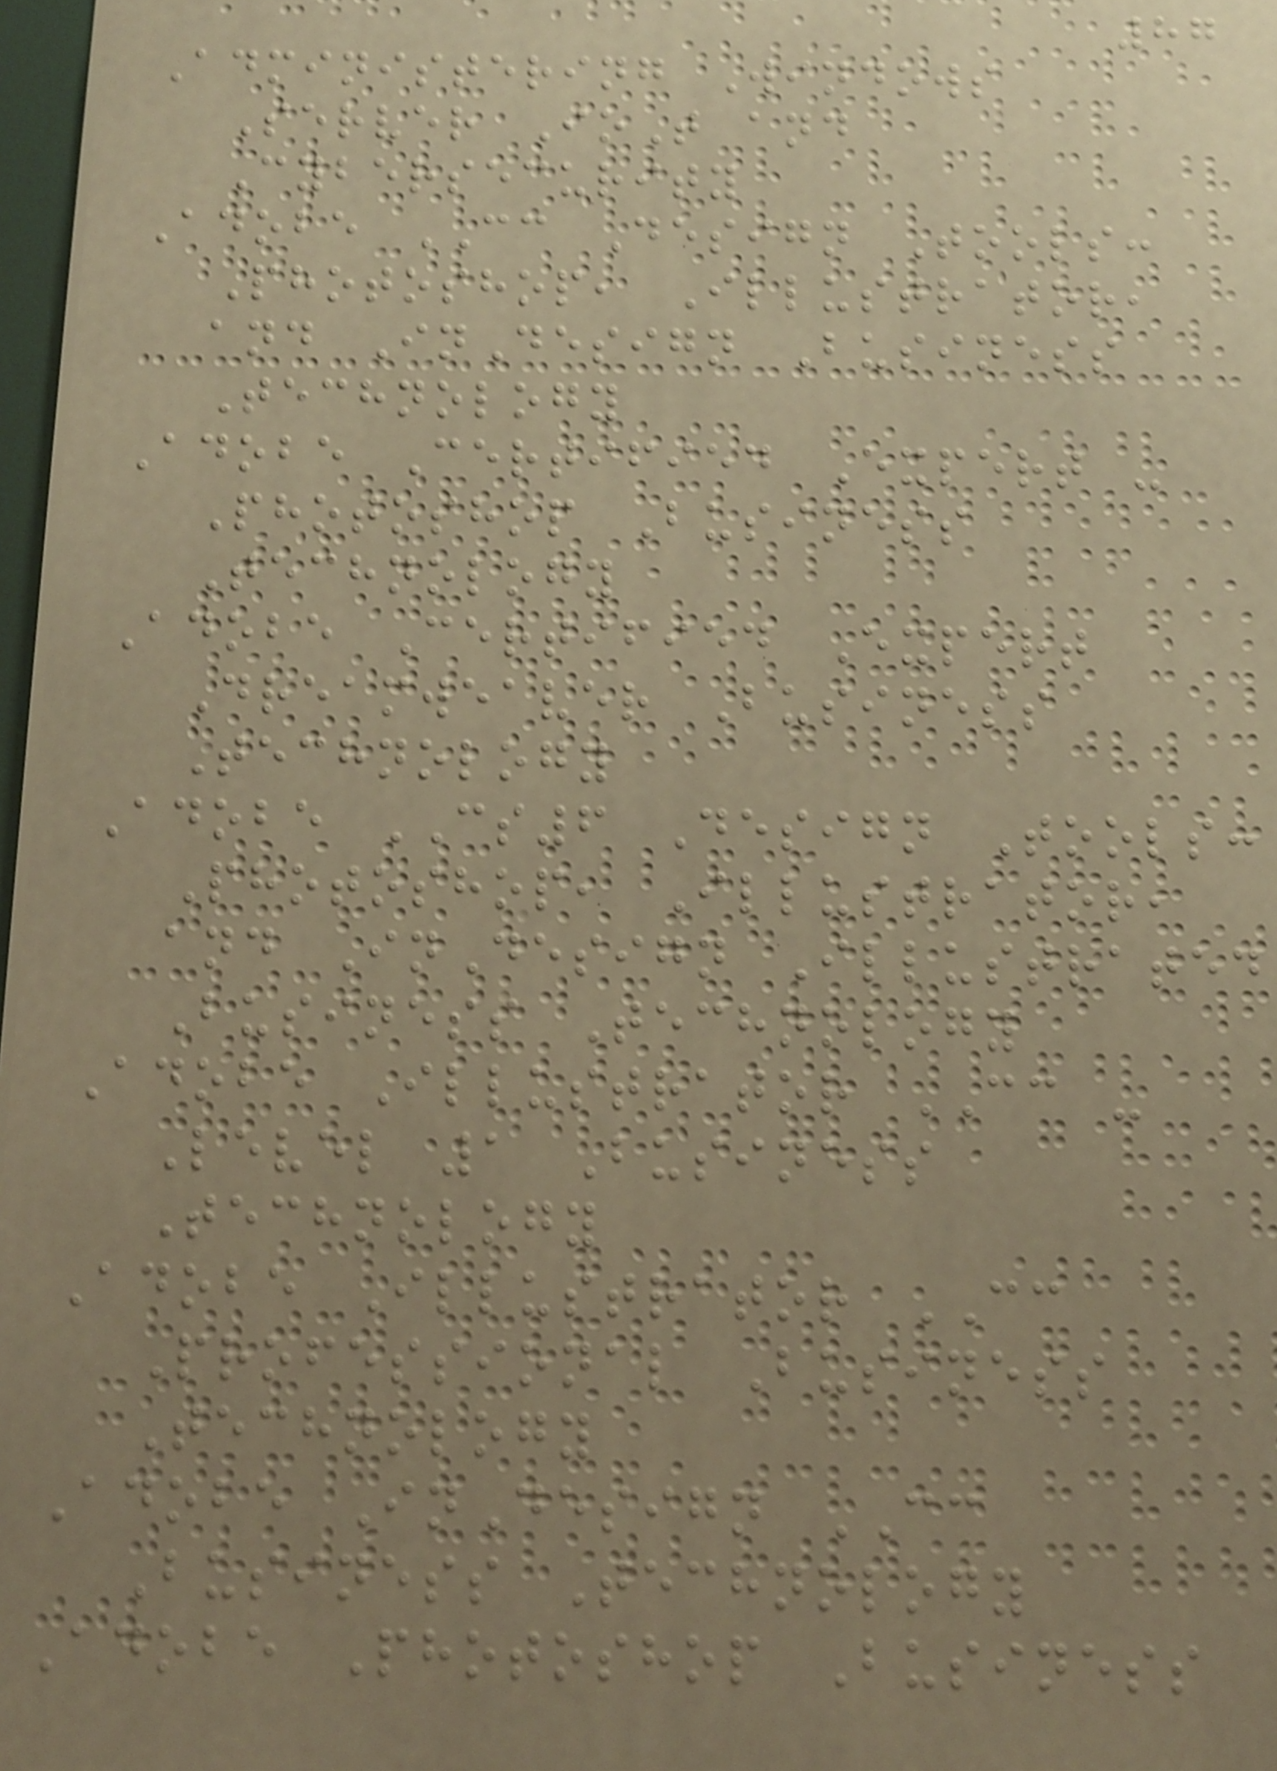87
Administering Windows
Server IoT and
Cybersecurity
Adobe CC Design Tools:
Photoshop, Illustrator,
and InDesign Business
Technology
Adobe Certified Expert -
Photoshop Business
Technology
Adobe Certified Expert
Dreamweaver Business
Technology
Adobe CS6 Design Tools:
Photoshop, Illustrator,
and InDesign Illustrated
Business Technology
Adobe Illustrator CC -
Level 1 Business
Technology
Adobe Illustrator CC
Professional Business
Technology
Adobe InDesign CC
Business Technology
Adobe Photoshop Business
